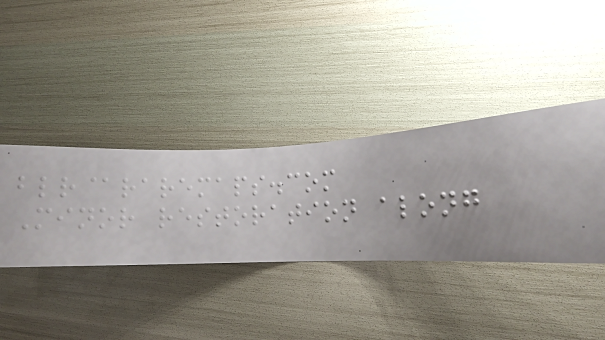blr@raremaps.com
Minor restoration along
